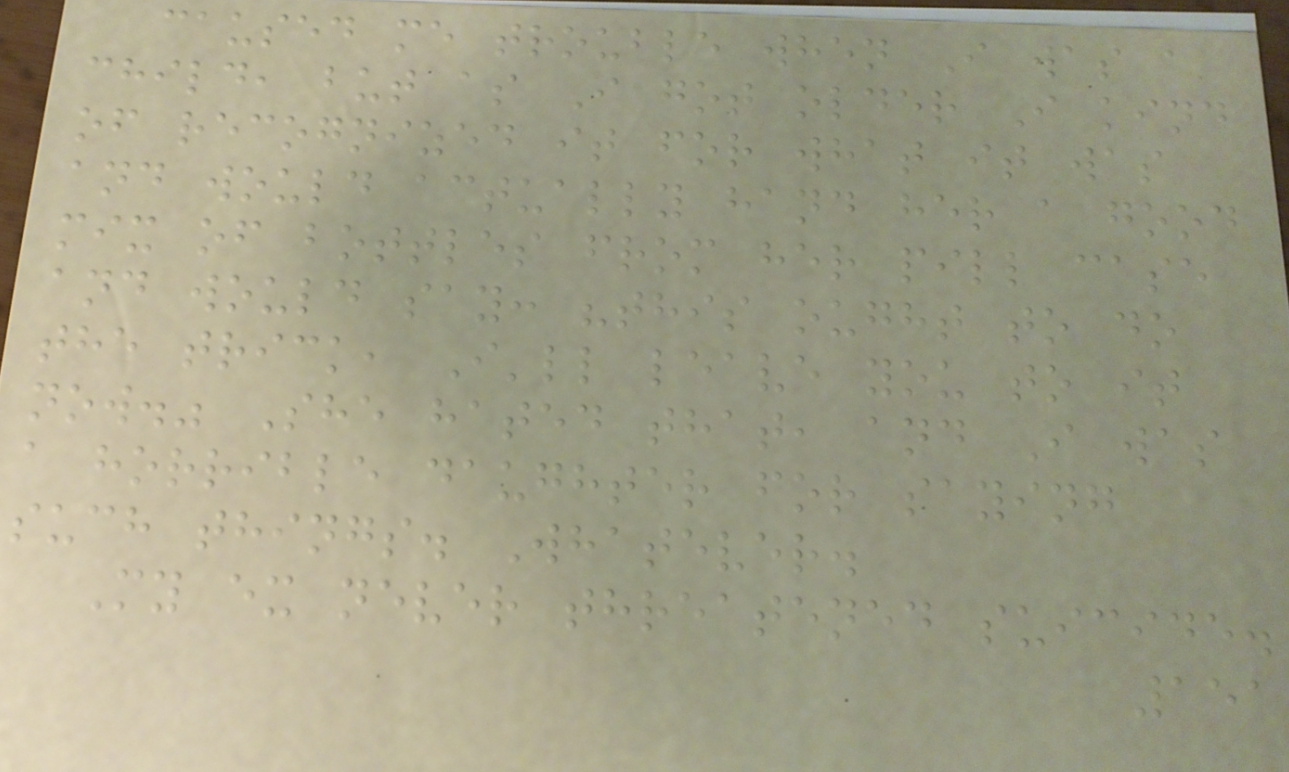caused me trouble when I was a
child, but as I got older I kind
of recognized it for what it was
and would actually hand her a good
mix of bottles from her pill case
and would say: "this ought to do
the trick, I'll leave you to it
now." She hated that, and I was
a horrible daughter for saying
such things. Whatever.
My ex never threatened suicide.
151
